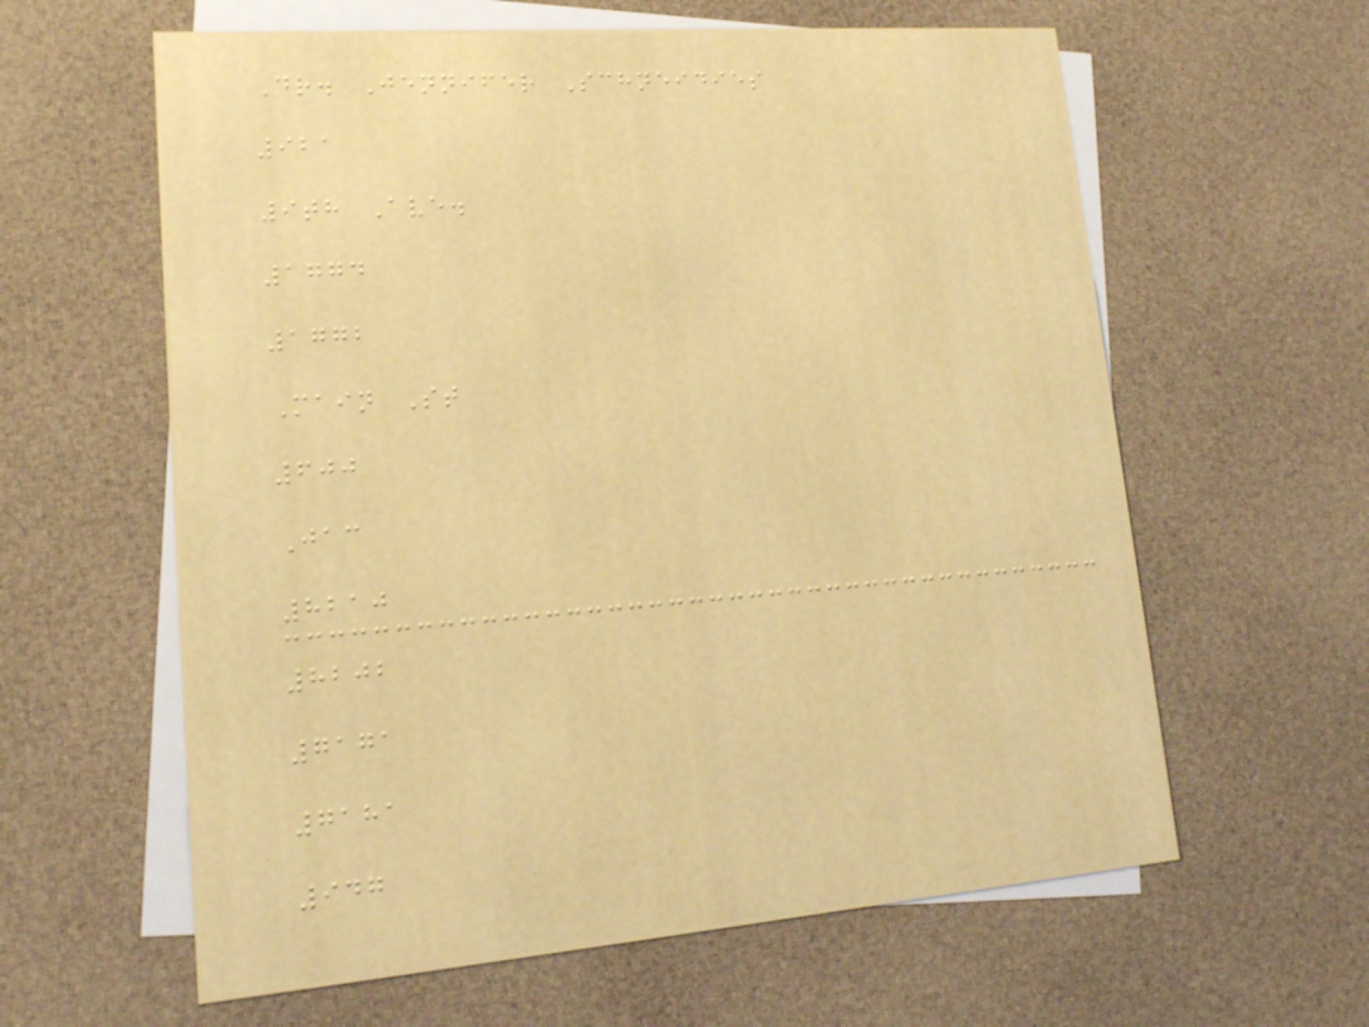Dr. Jennifer Schneidies
921
9th Ave.
1774
1772
Main St
600
Jac
8210
8202
7171
7181
947
